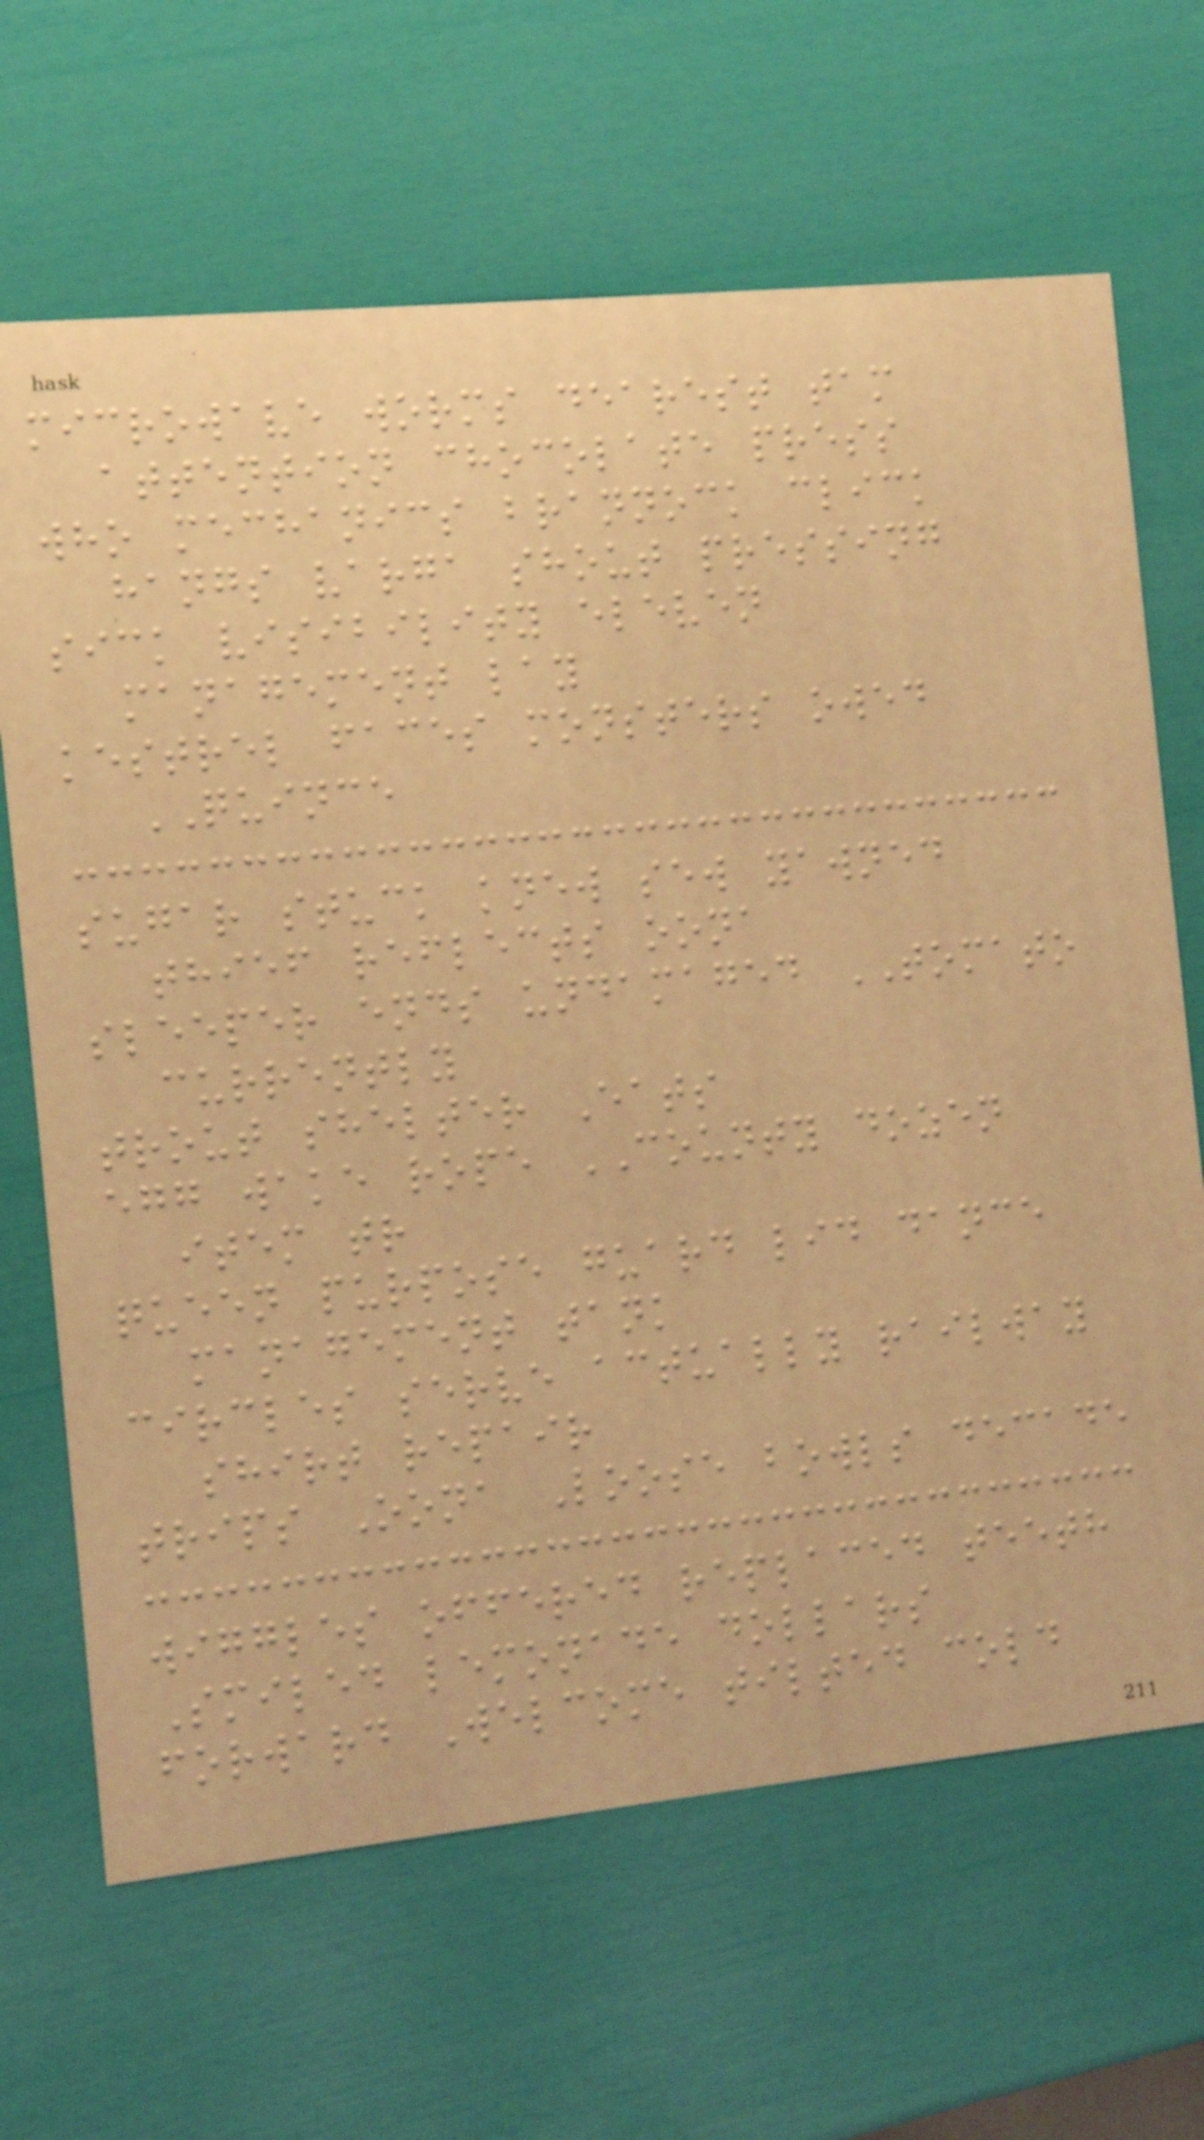microwave worms dearest tam
attention chocolate press
who mechanics brannock click
hangs varga shout pressing
sick visibility eleven
management lay
kestrel faces monsters owed
QUINCE
sugar stuck knew sew yawned
thief reflects oona
sleeper ends undamaged TOMATO
currently
trout shelter Eats
egg wake rope COUNTY dozen
item tr
queen purpose guard lid dance
management tank
circles serve actually railway
shirt repair
trips Oona Loose bowls decade
wiggles offered replaced teeth
Smiled lemonade dollars
forward Welcome tilted cold
